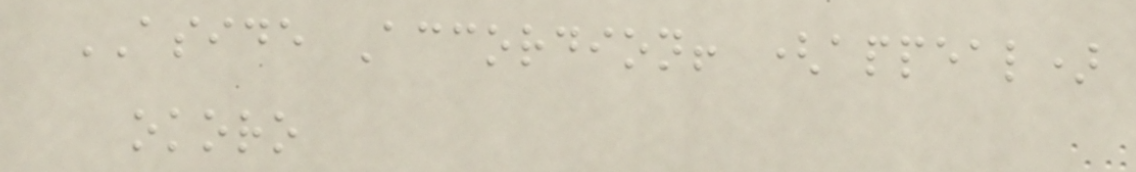ASIDE Accordion! (appeal)
okoro
